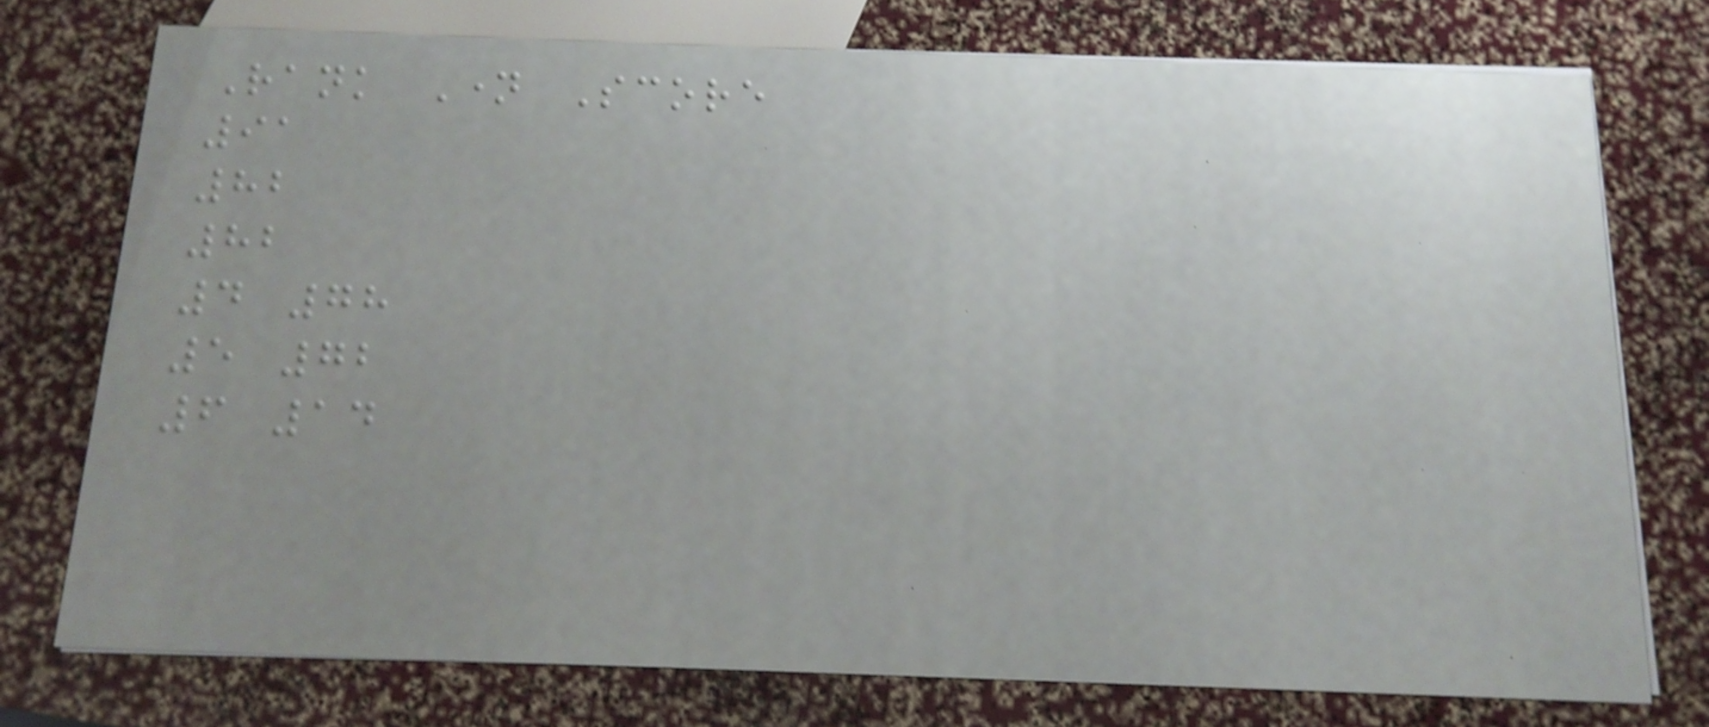Rank Name Score
91
82
82
4 78
5 72
6 14
